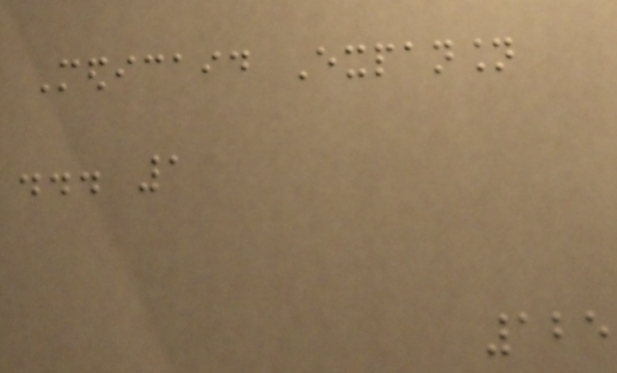Medicaid Expansion
... 1
125
